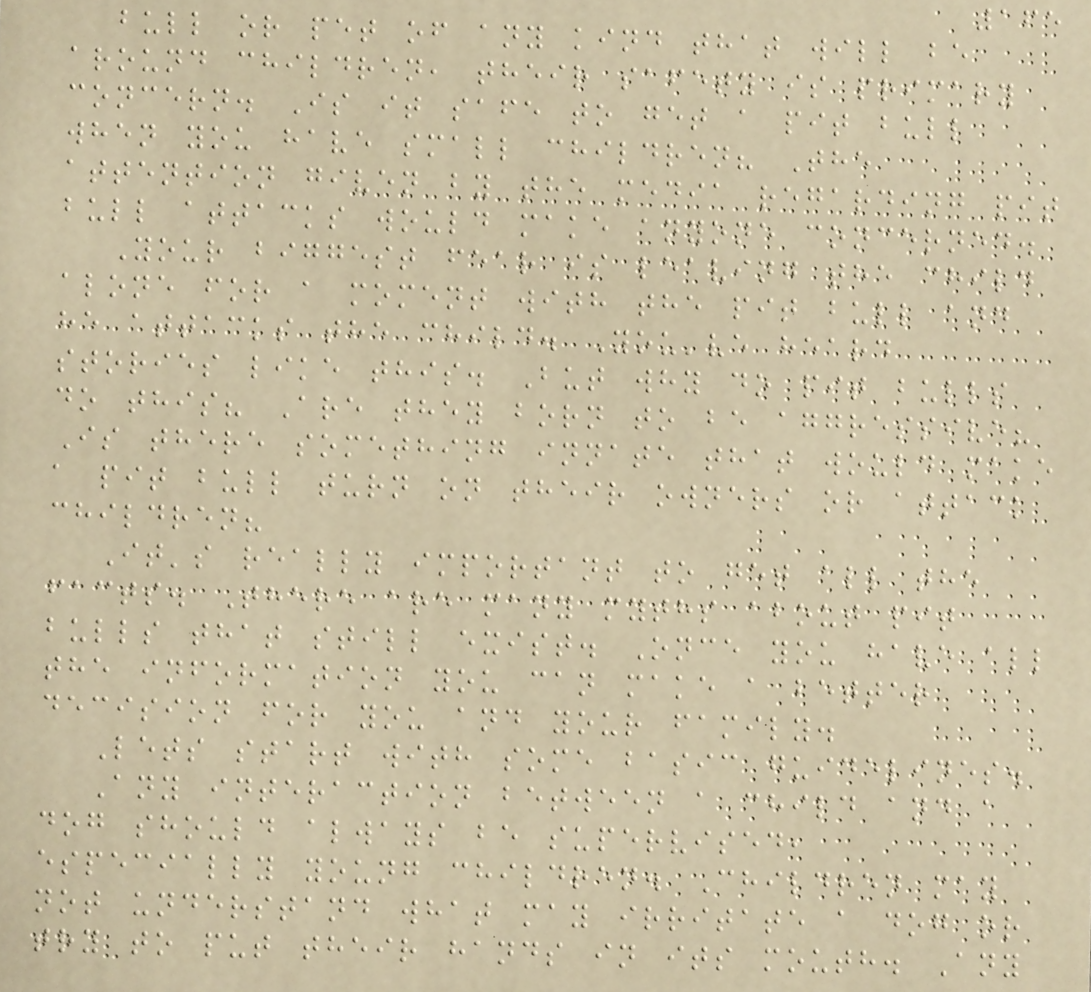165
bull or pet of any kind that will be
around children, their safety is primary
concern. Is it safe to get a pit bull
when you have small children? The
attention given by the media regarding pit
bull attacks would make anyone concerned.
Your biggest fear is leaving the child
alone for a moment with the pit bull and
he attacks the child. You've heard
stories like this. But why do pit bulls
do this? Are they born to be aggressive?
Is there something innate that would make
a pit bull turn on their owners or attack
children?
It's really important to get all the
facts. There are many myths about pit
bulls that still exist. Once you have all
the information you can make a better
decision for you and your family.
Lets start with some basic guidelines.
Any interaction between a child and a
dog should always be supervised,
especially young children. Children may
not understand what may irritate a dog or
try to put their hands in its mouth. Any
